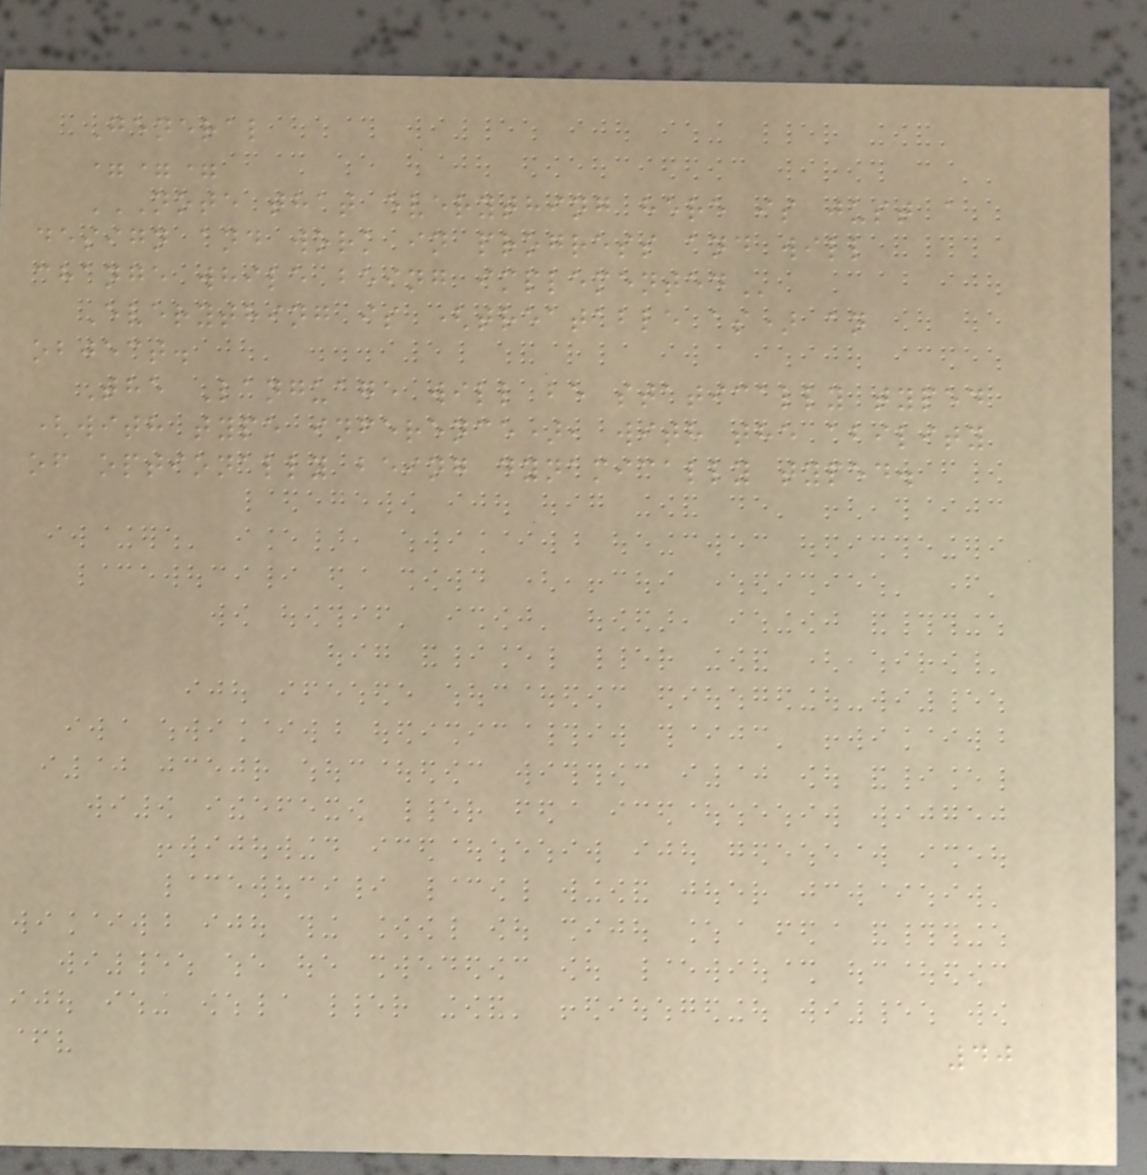General
===
NOTE THAT EVERYTHING HERE IS JUST A
DESIGN AND WORK IN PROGRESS AND WILL
CHANGE WHILE BEING IMPLEMENTED
Everything is (treatable as) an
object.
The Language will be statically typed
(with type inference), with the ability
of optionally being dynamically typed.
40
